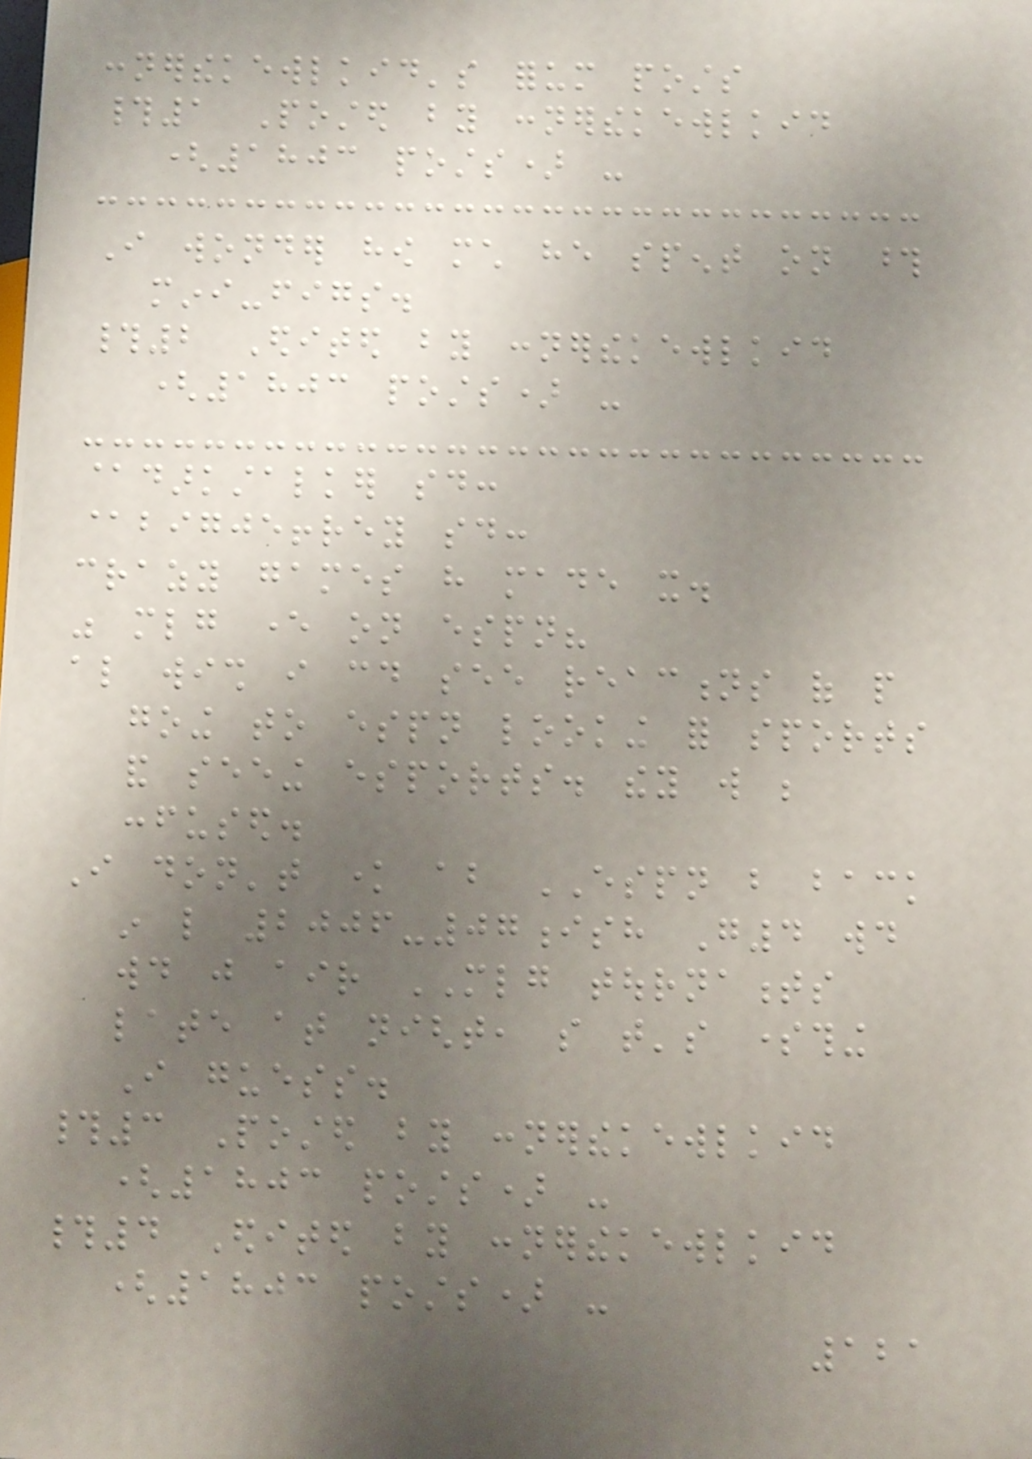connerthekewlkid's forum posts
#1 Posted by connerthekewlkid
(1803 posts) -
I wonder how much he spent on those
mini-figs.
#2 Edited by connerthekewlkid
(1803 posts) -
@darkstalker said:
@bigjeffrey said:
crazy games have made it.
was mlg ever on espn?
also wish i could see reactions of people
going to espn looking for sports
and seeing esports. they will be
confused.
I don't know about ESPN but back
in like 2006-07ish G4 would
would just air MLG tournaments
late at night, so that's something
I guess.
#3 Posted by connerthekewlkid
(1803 posts) -
#4 Edited by connerthekewlkid
(1803 posts) -
121
